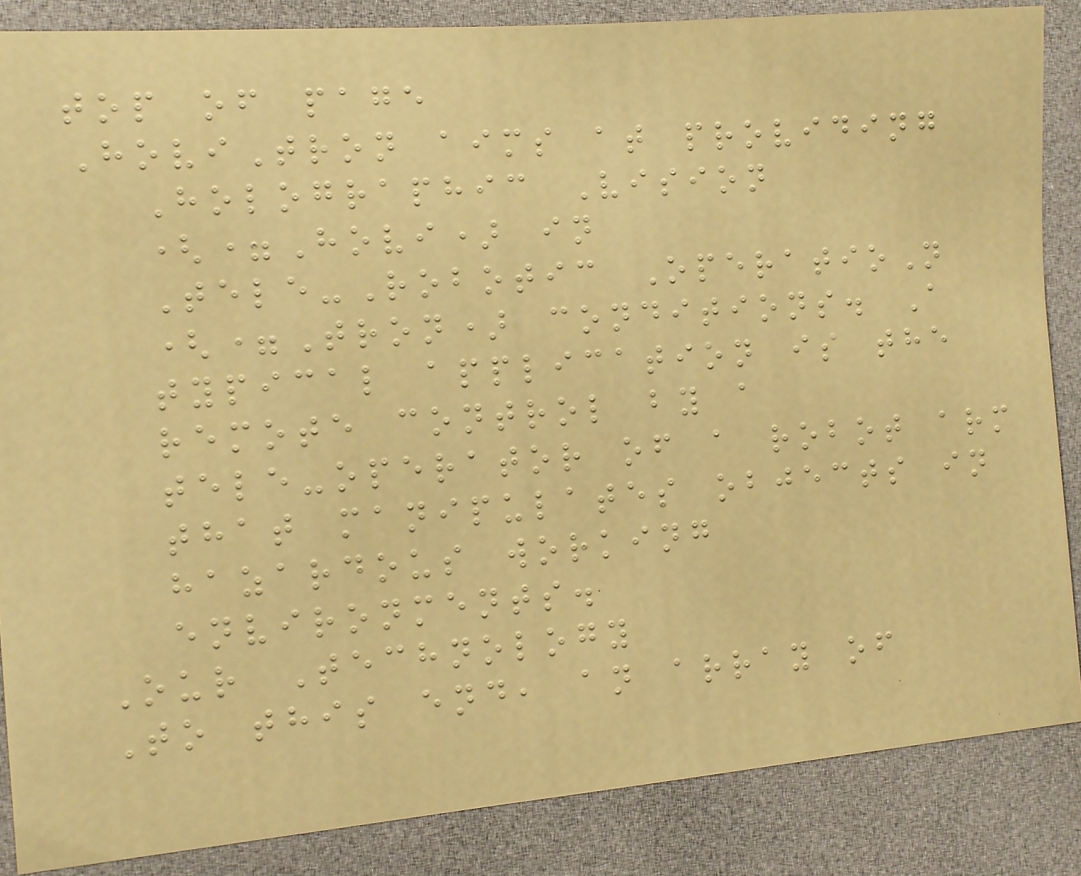top of page
HoviTron aims at providing
Holographic Vision
(=Hovi) in
Tele-Robotic OperatioN
(=Tron) conditions. A
typical application is the
remote control by a
tele-operator of a robot arm
that manipulates objects in
hazardous working
environments.
Our Technology
To this end, an array of
